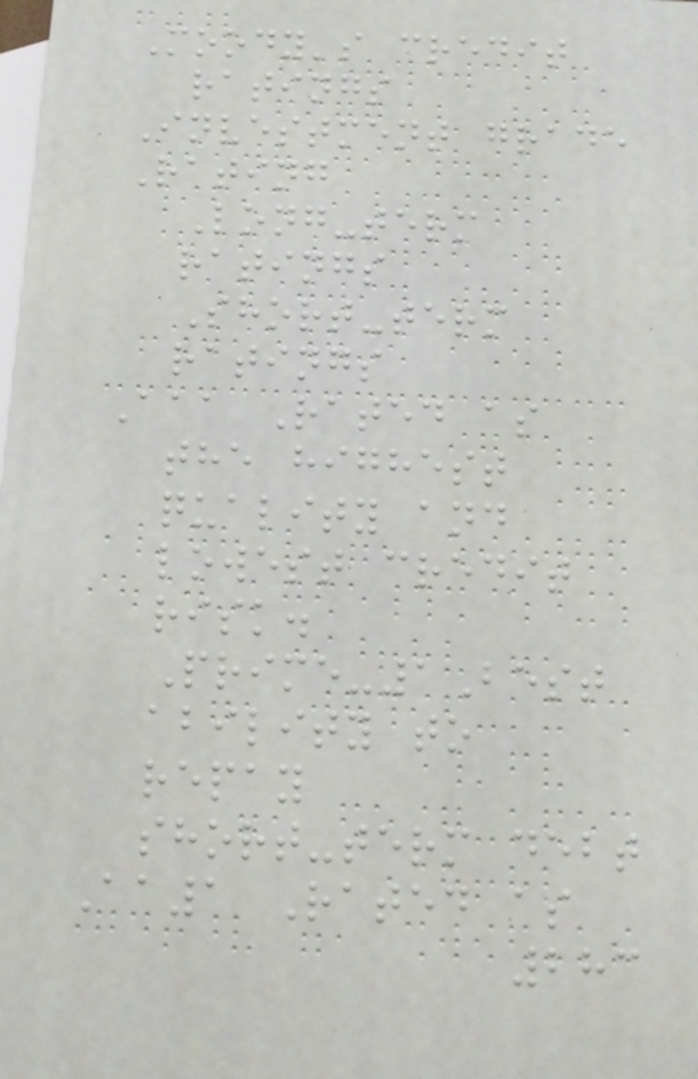Moody's credit
ratings
Investment grade
Rating
Long-term
ratings
Short-term
ratings
Aaa Rated as
the highest
quality and
lowest credit
risk.
Prime-1Best
ability to
repay
short-term debt
Aa1 Rated as
283
